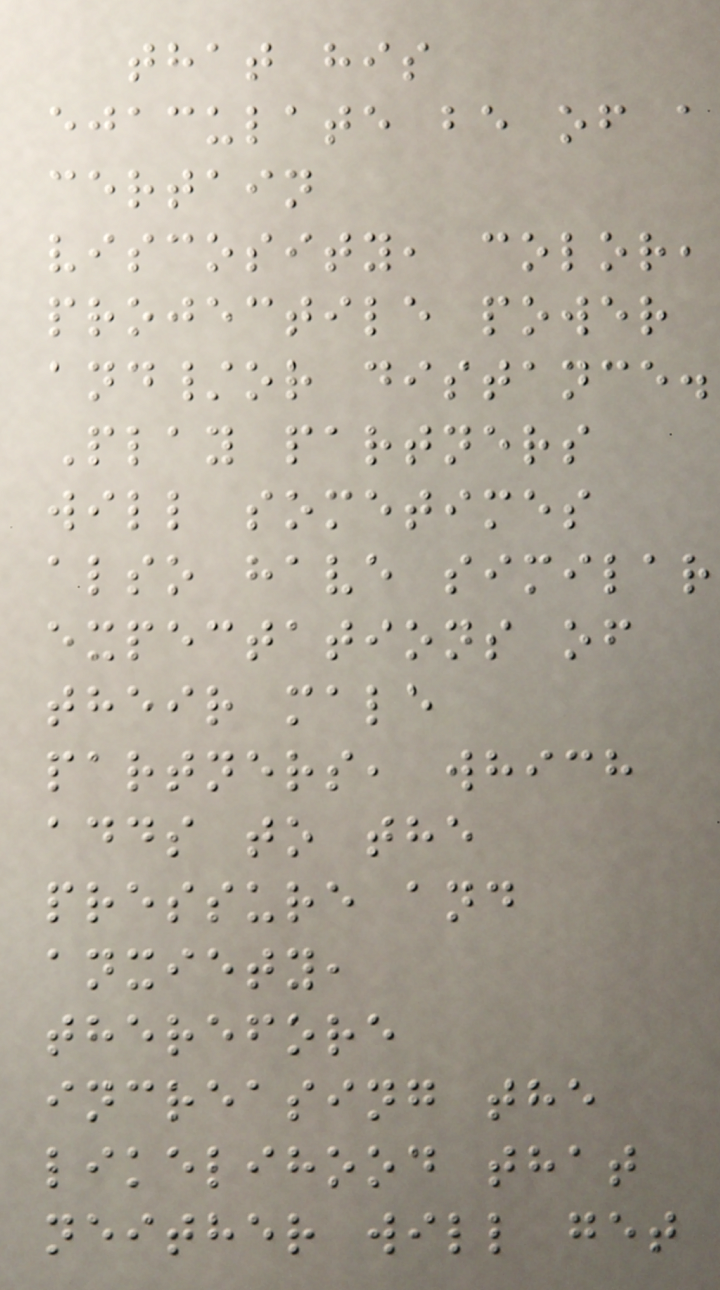that his
ejaculate be of a
certain
viscosity, color,
projectile power
and/or distance.
Play partners
will sometimes
also have similar
expectations of
their male
partners, which
adds to the
pressure and
anxiety,
therefore
increasing the
likelihood that
neither will get
